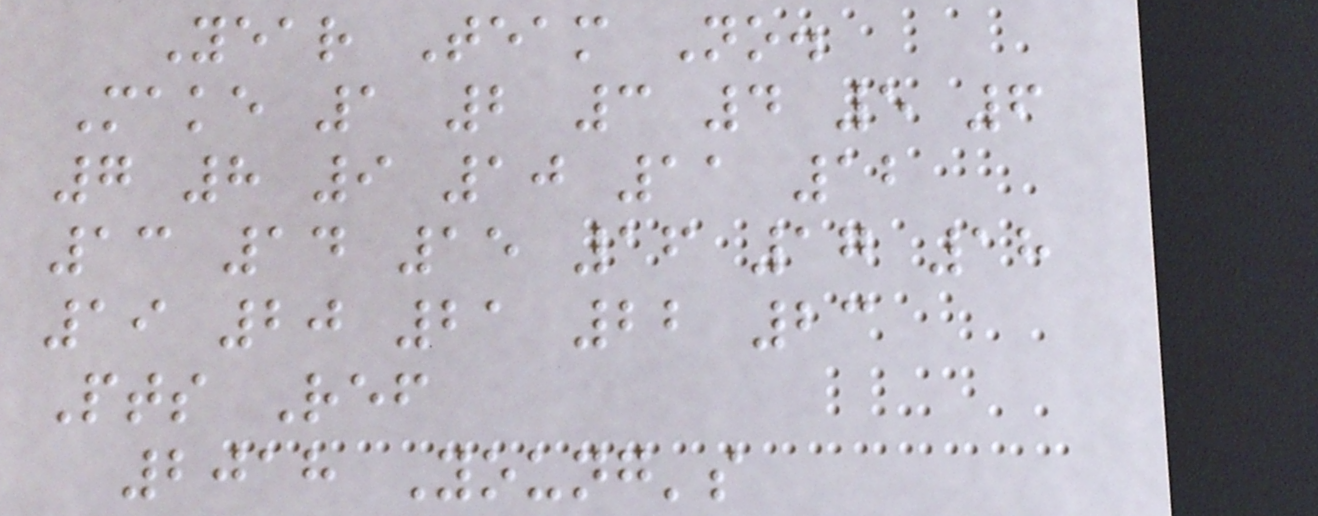Year Team No.
Make 1 2 3 4 5 6
7 8 9 10 11 12
13 14 15 16 17 18
19 20 21 22 23
Pts Ref
2018 Young's
